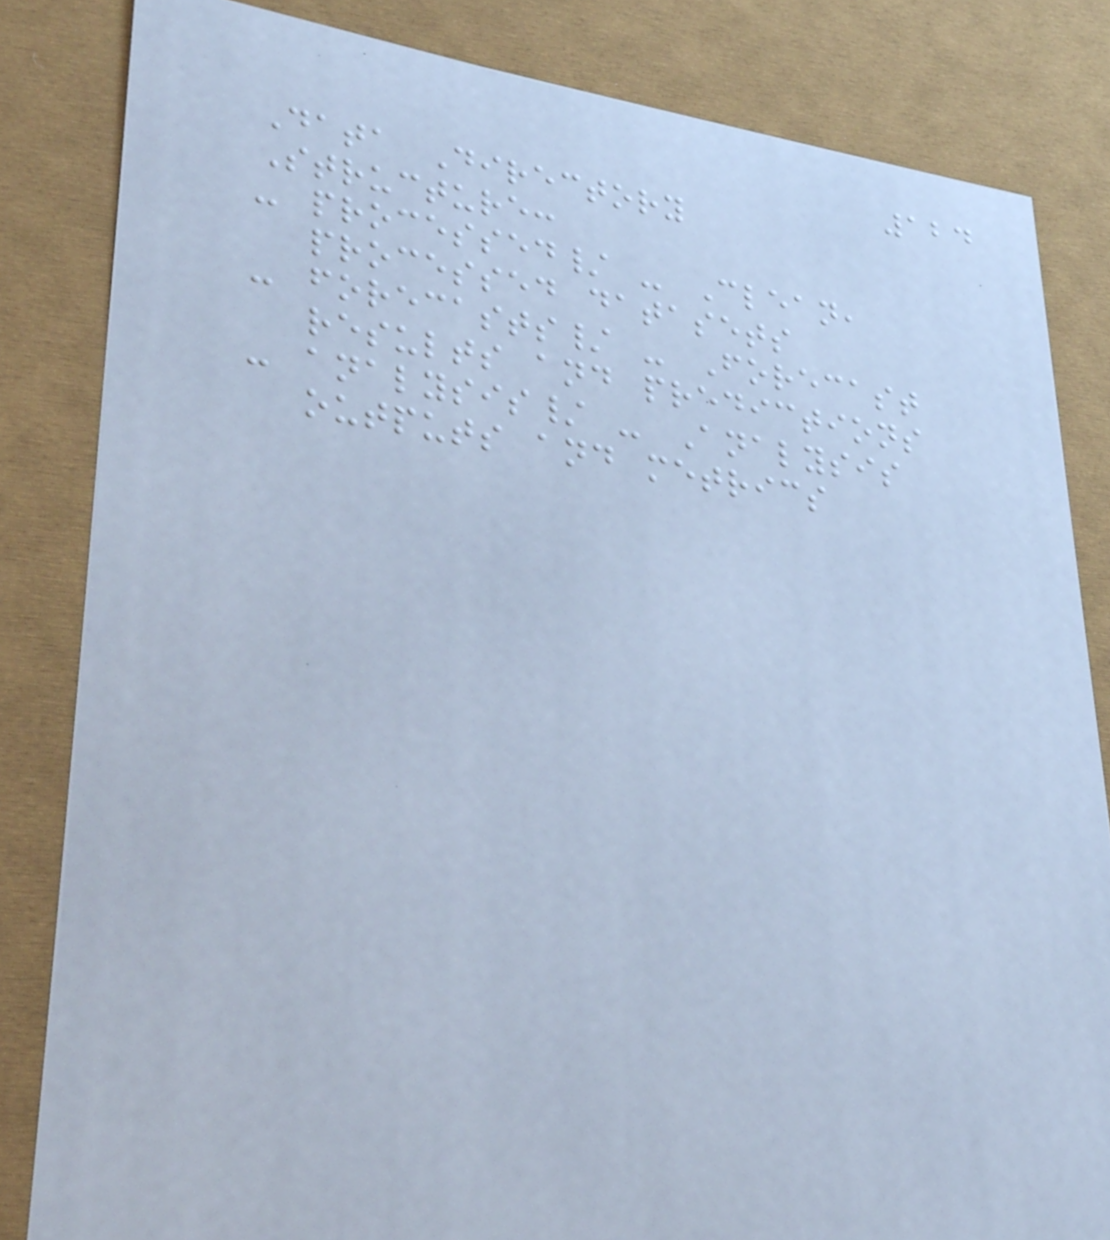124
Data Directory
Structure:
- processed/ - Clean,
processed datasets
- forecasts/ - Forecast
results and predictions
- analysis/ - Analysis
outputs and metrics
